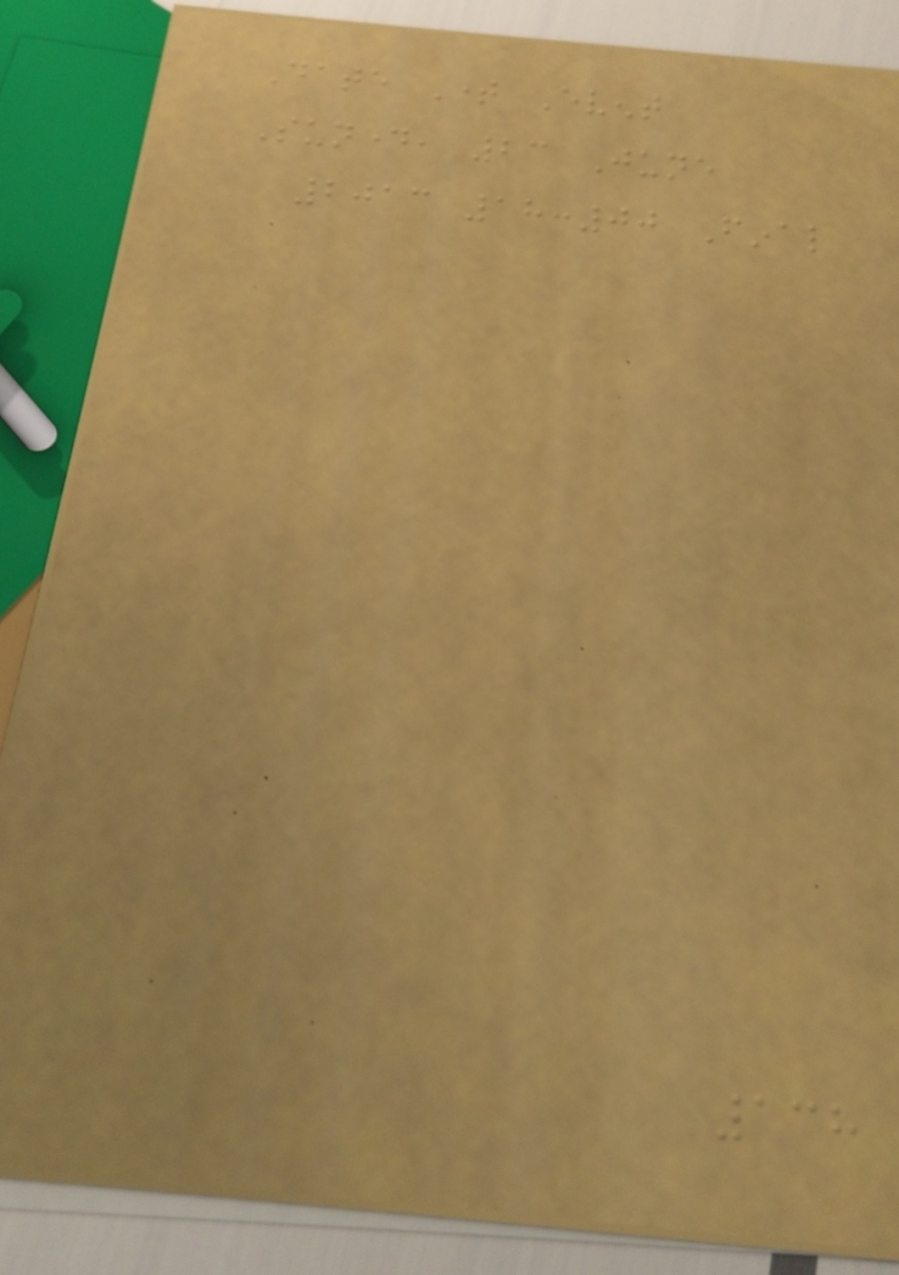Date Time Event
Sunday, 23 June
2013 18:00 Final
138
